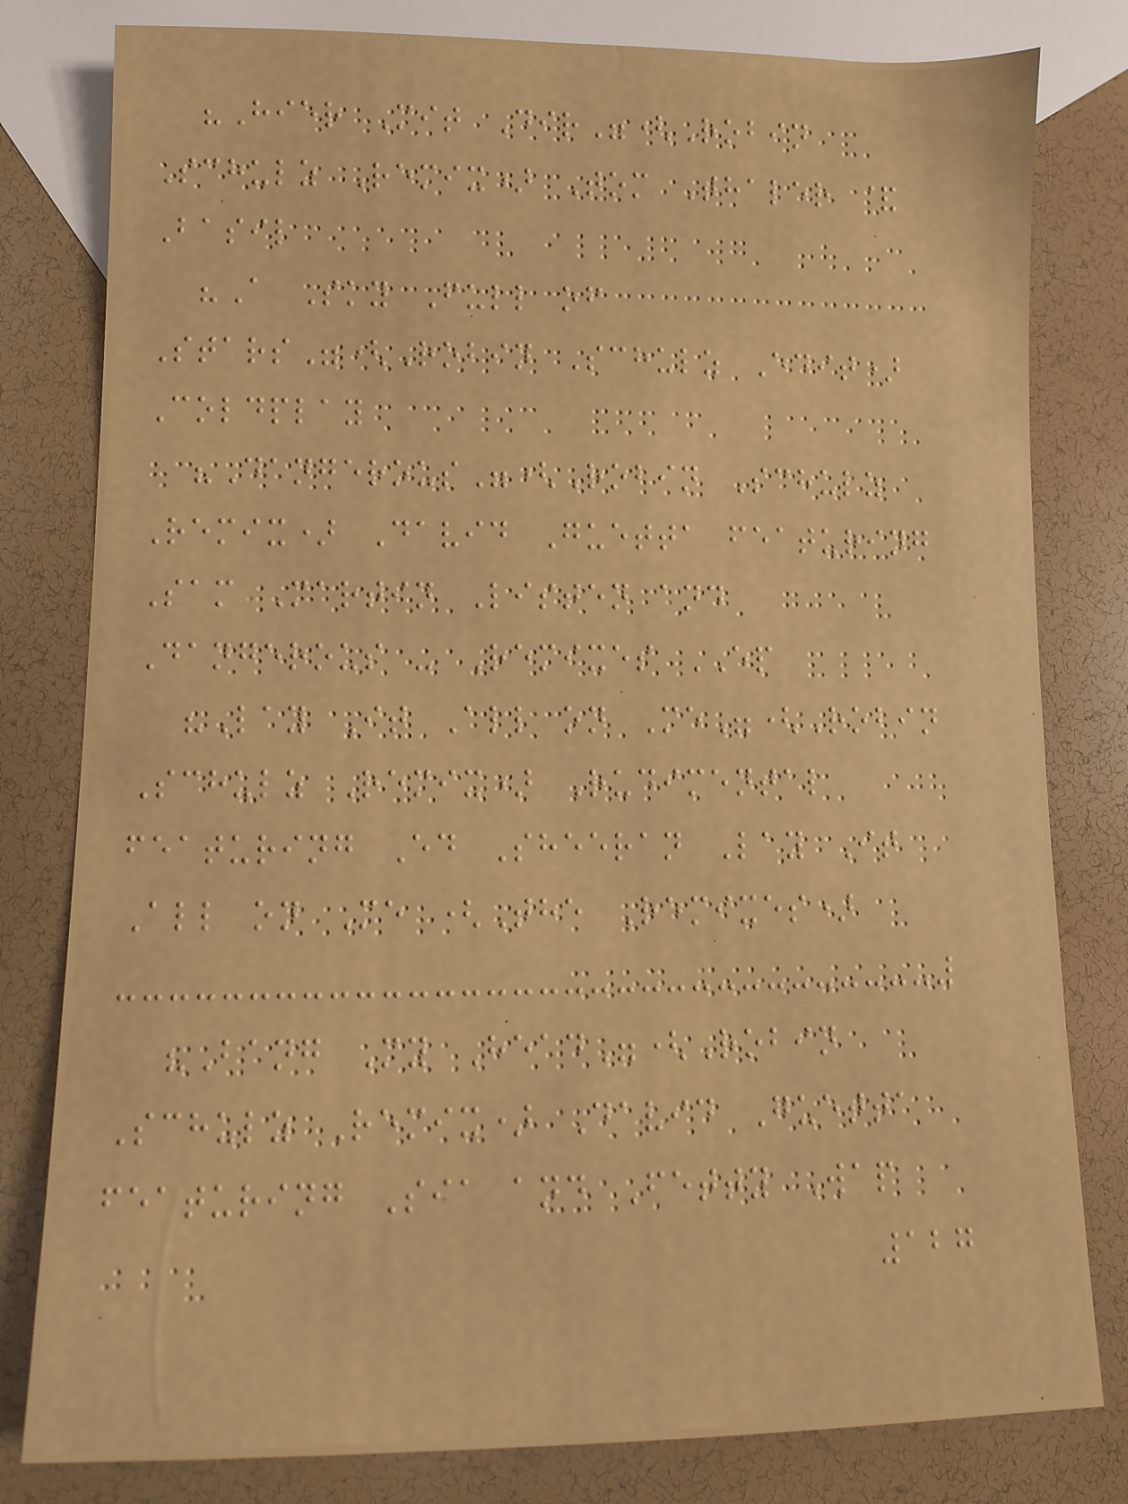"Hier Mit Dir"(Robin
Schulz Remix) Tom Thaler &
Basil
"A Sky Full of
Stars"(Robin Schulz Edit)
Coldplay
"Dangerous"(Robin Schulz
Remix) David Guetta featuring
Sam Martin Listen and
Dangerous - Remixes EP
"Lay It All on Me"(Robin
Schulz Remix) Rudimental
featuring Ed Sheeran Lay It
All on Me (The Remixes)
"Bang My Head"(Robin
Schulz Remix) David Guetta
featuring Sia and Fetty Wap
127
